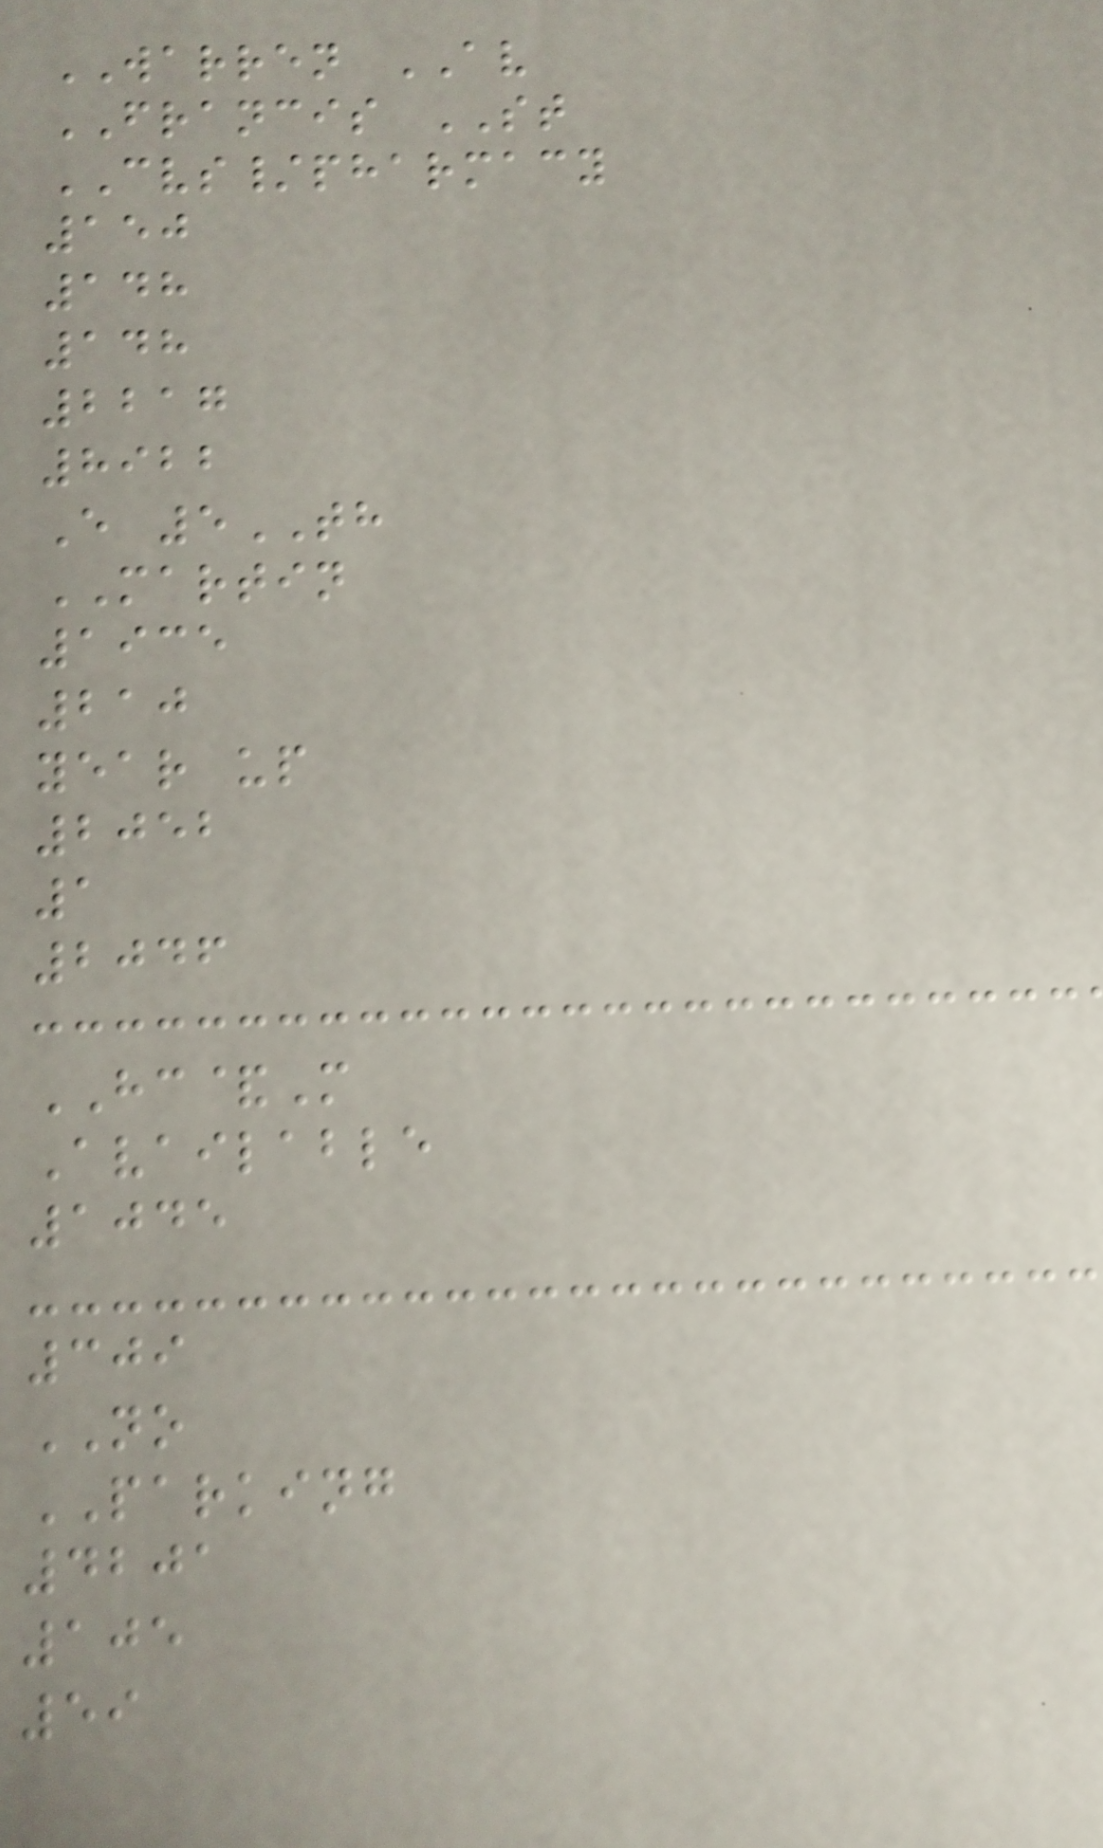WARREN AV
FRANCIS ST
CVS/pharmacy
150
148
148
2217
8922
E 5TH
MARTIN
1935
210
year up
2052
1
2046
HC&M
Available
1045
309
NO
PARKING
4201
105
59
